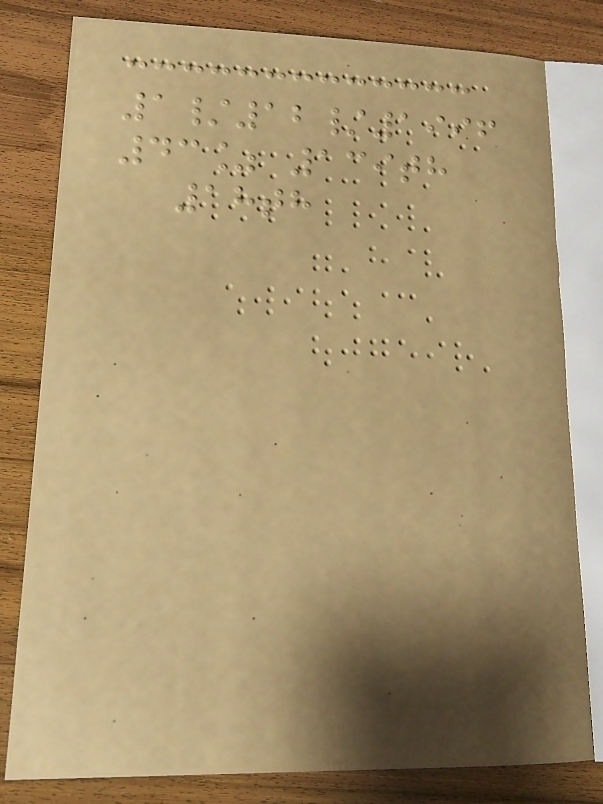1/12/1996
43% 139th
18th
